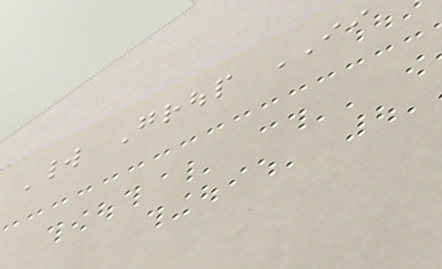World Group II
